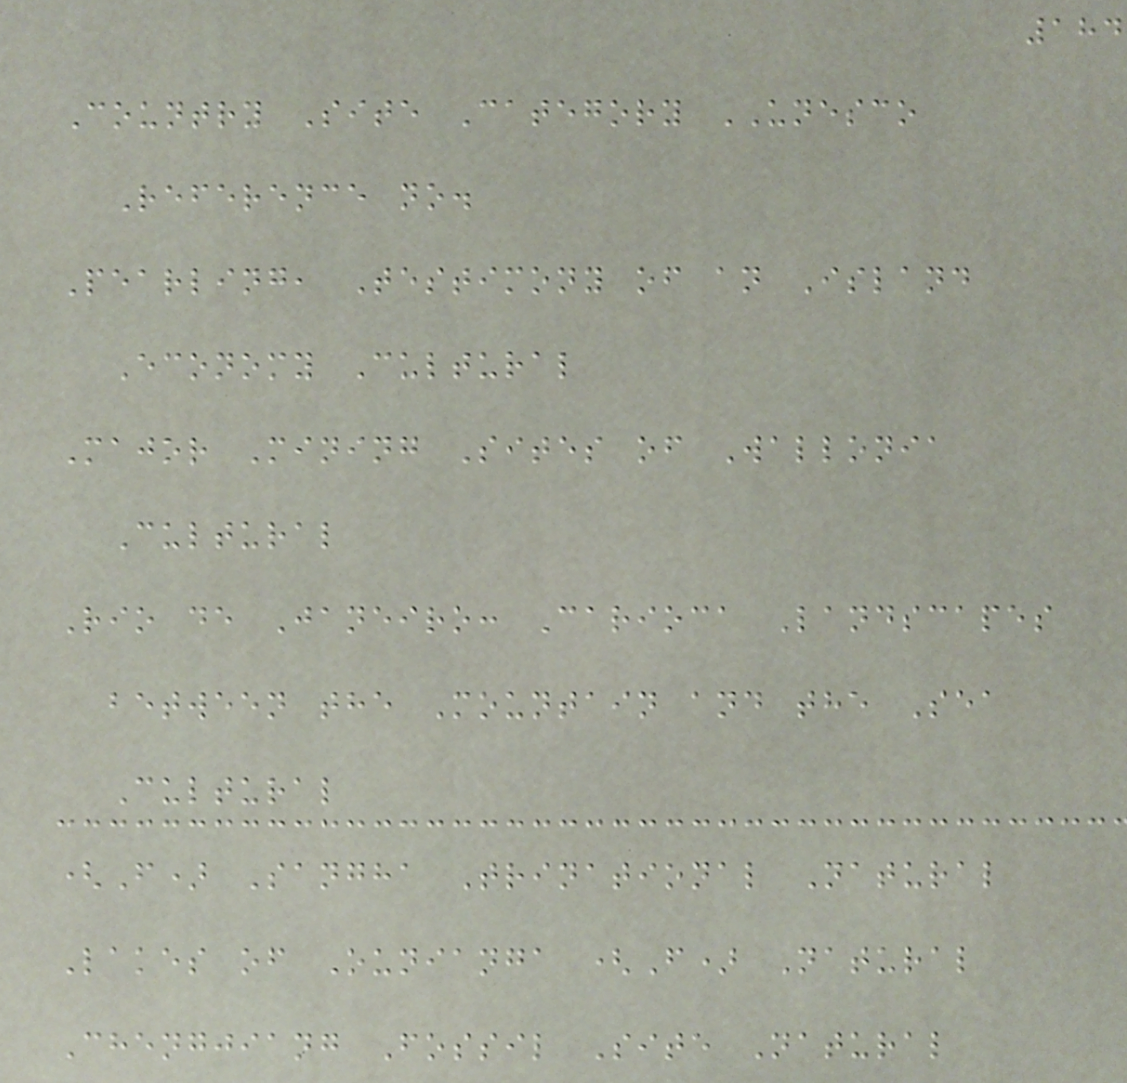184
Country Site Category UNESCO
Reference no.
Pearling, Testimony of an Island
Economy Cultural
Major Mining Sites of Wallonia
Cultural
Rio de Janeiro: Carioca Landscapes
between the Mountain and the Sea
Cultural
(F) Sangha Trinational Natural
Lakes of Ounianga (F) Natural
Chengjiang Fossil Site Natural
